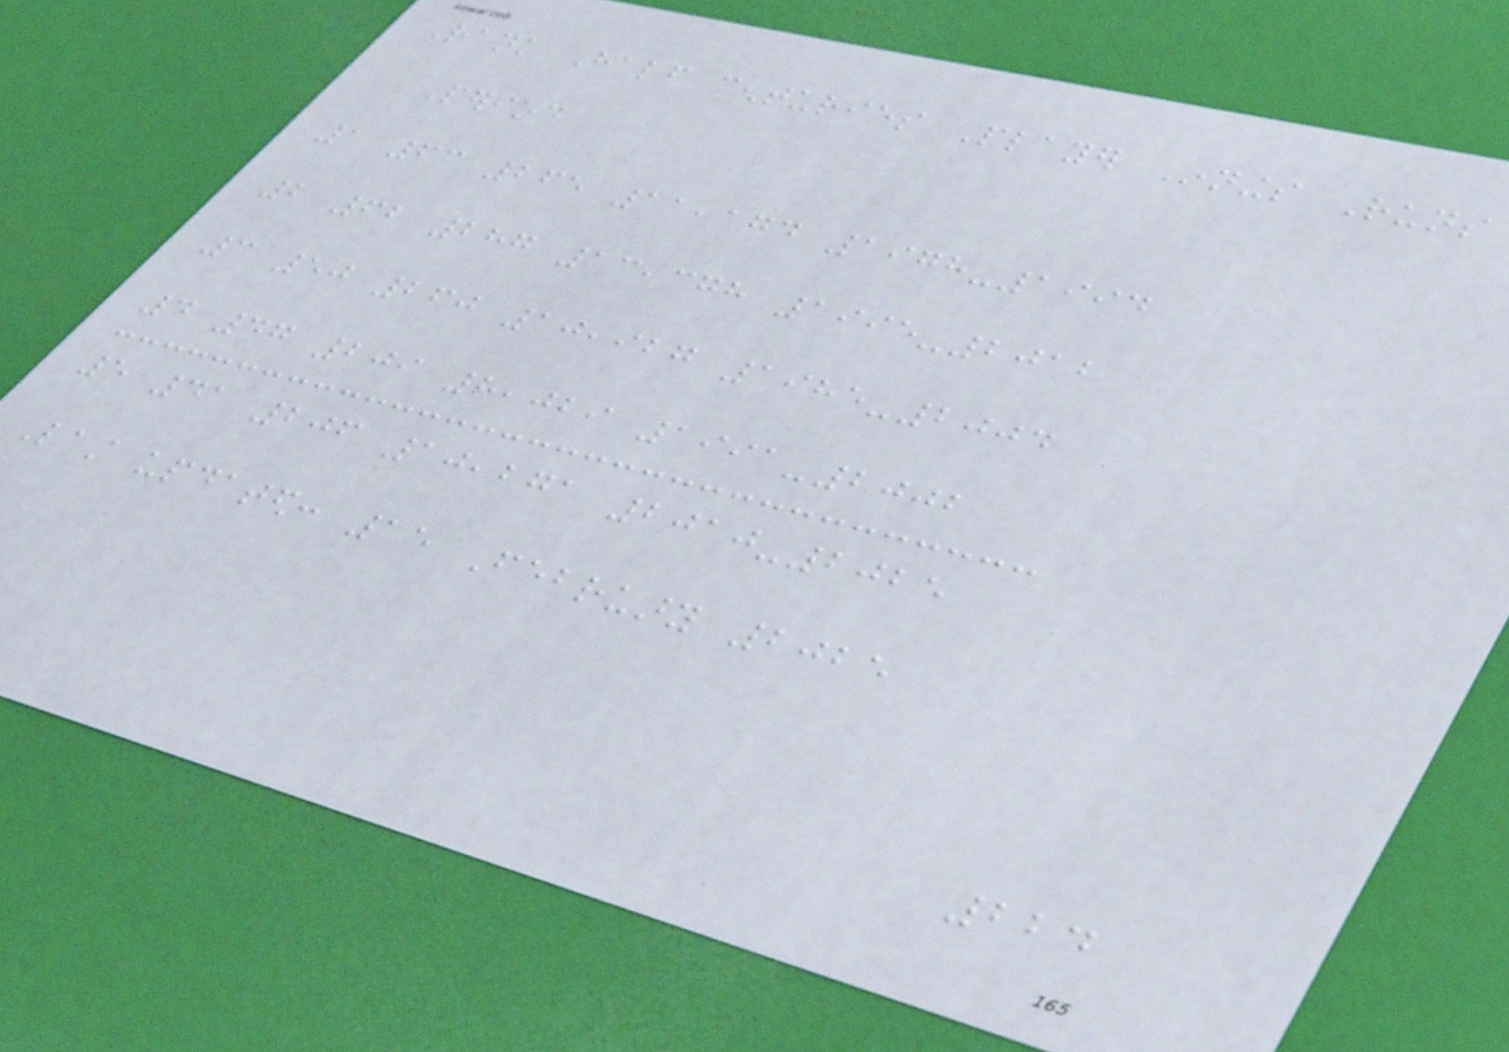Rank Half centuries Player Innings Runs
Period
1 63 265 11,174 1978-1994
2 62 287 13,378 1995-2012
3 50 260 10,927 1985-2004
4 47 209 8,029 1991-2002
5 41 206 10,271 2010-2025
Last updated: 15 February 2025
224
